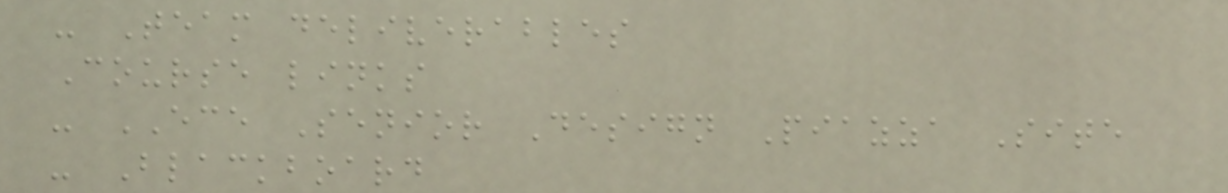- Team deliverables
Course links
- ECE Senior Design Piazza Site
- Blackboard
